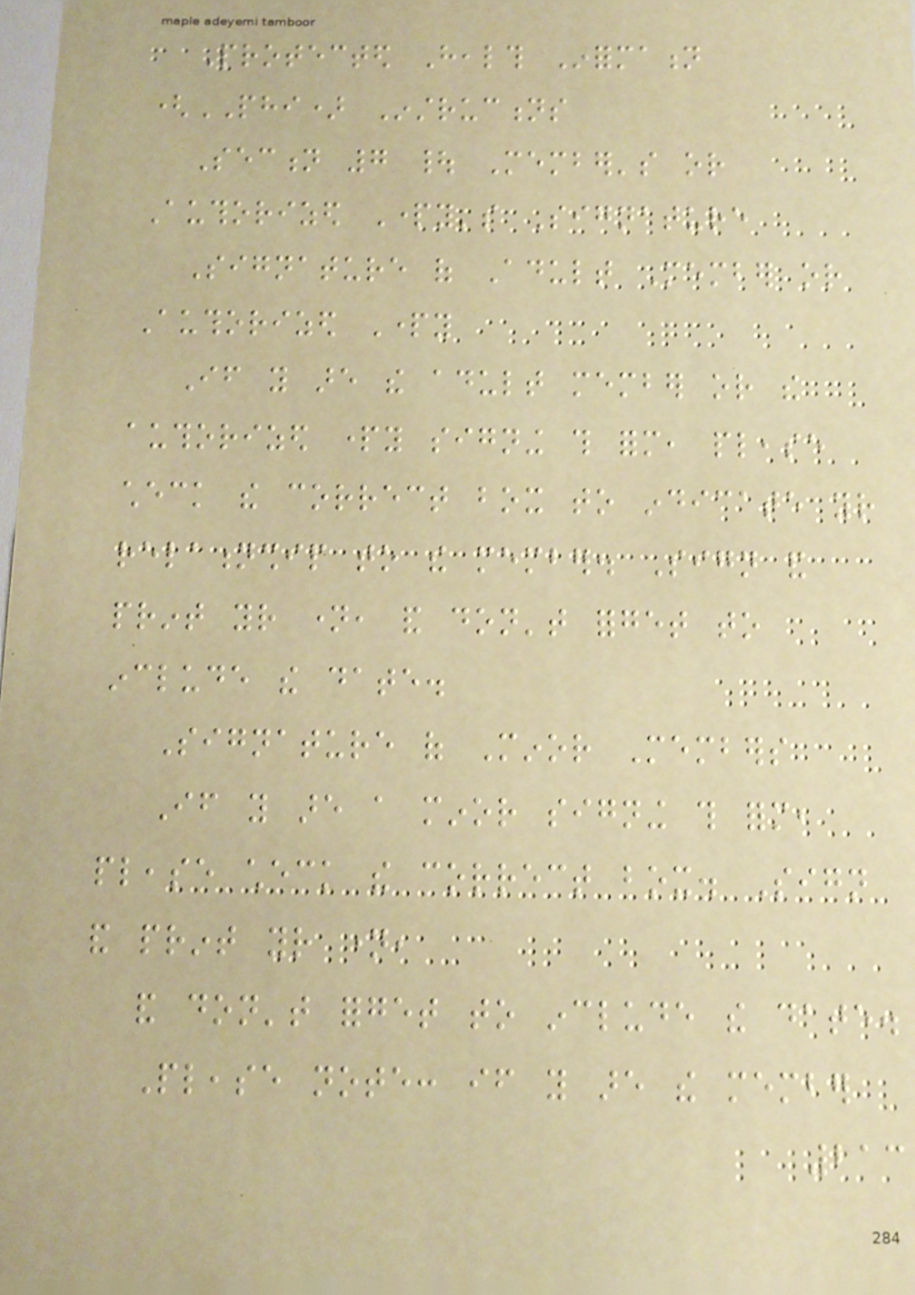Protected Health Information
(PHI) Instructions
Section 7 | Member's or
Authorized Party's Signature
Signature of Adult Member or
Authorized Party
If you are the adult member or the
authorized party signing this form, please
check the correct box to indicate your
relationship to the member. Sign and
print your name, and don't forget to
include the date.
Signature of Minor Members
If you are a minor signing this form,
please check the correct box. Sign
and print your name,
and don't forget to include the date.
Please note: if you are the member
213
